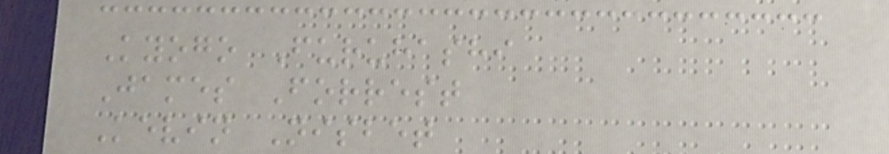Kyogo Furuhashi
James Forrest
Kevin Nisbet
